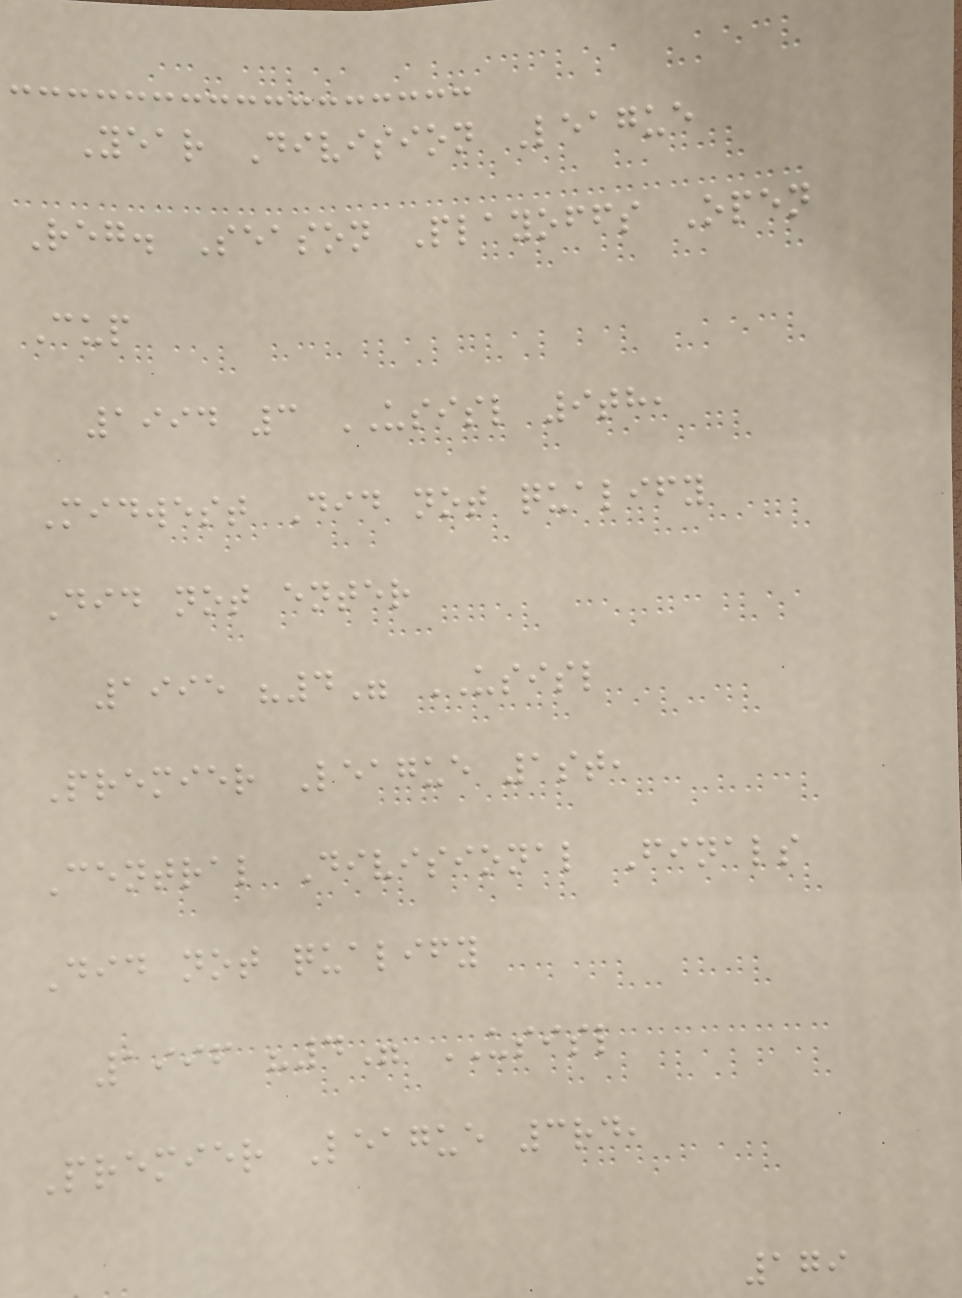Year Division League
Reg. Season Playoffs Open
Cup
1994 3 USISL 9th,
Midwest Did not qualify
Did not enter
1995 "4" USISL
Premier League 1st,
Central Divisional Finals
Did not qualify
1996 "4" USISL
Premier League 3rd,
179
